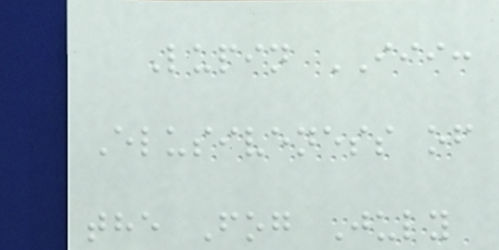Lupin III:
Elusiveness of
the Fog July
